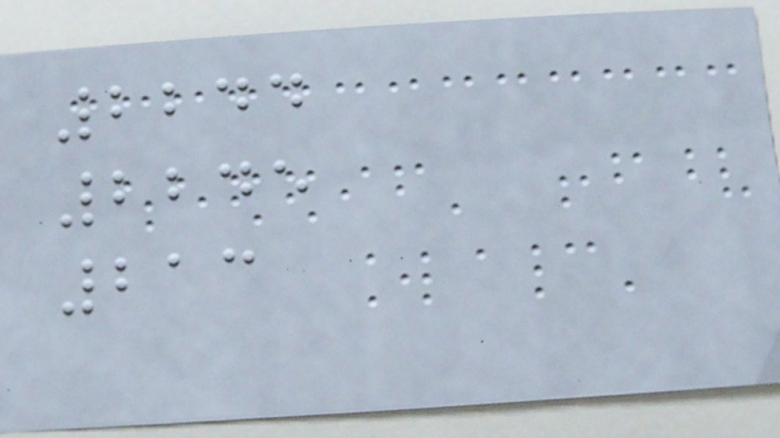2244
2245
213
